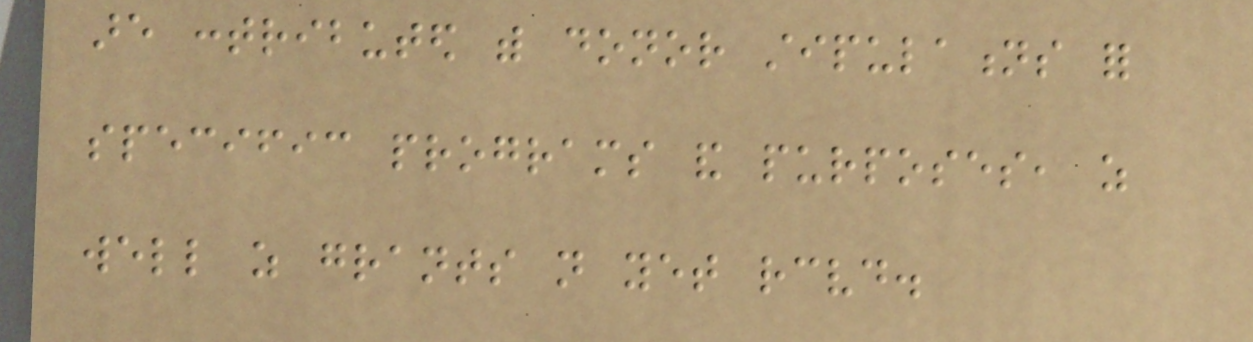are contributed with donor stipulations for
specific programs and purposes, as
well as grants not yet received.
